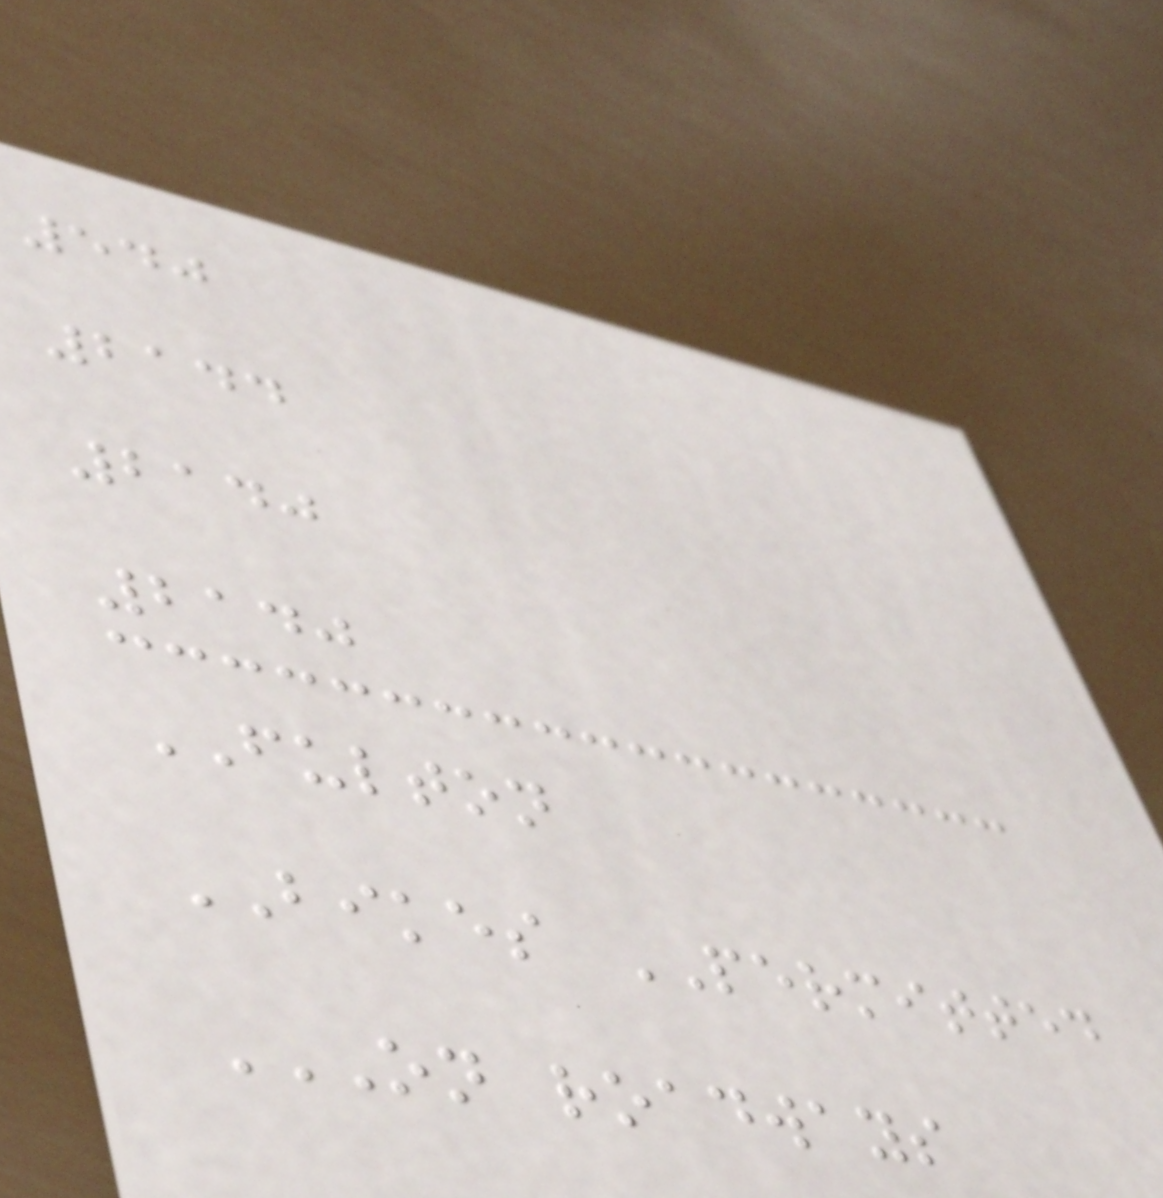540
2144
2140
2140
FULTON
BIKES PERMITTED
ON ROADWAYS
